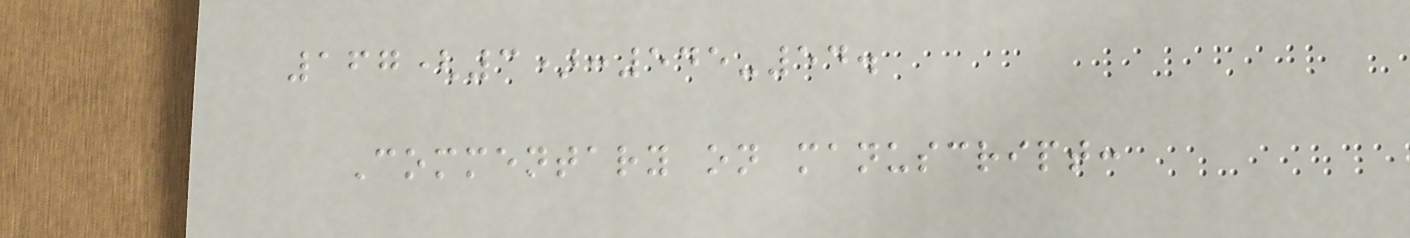167(3):545-54.
Commentary on manuscript:
